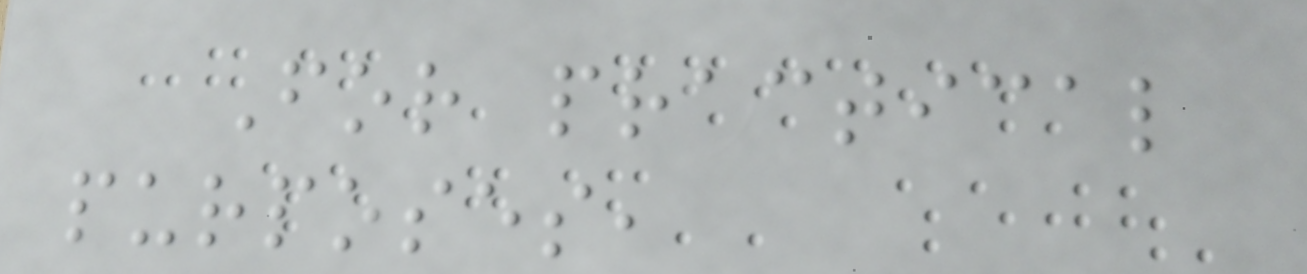For practical
purposes,
